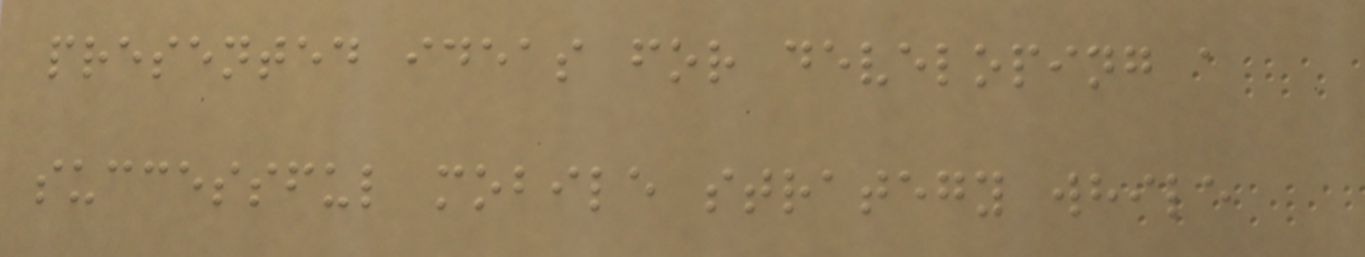presented ideas for developing a
successful mobile strategy while
